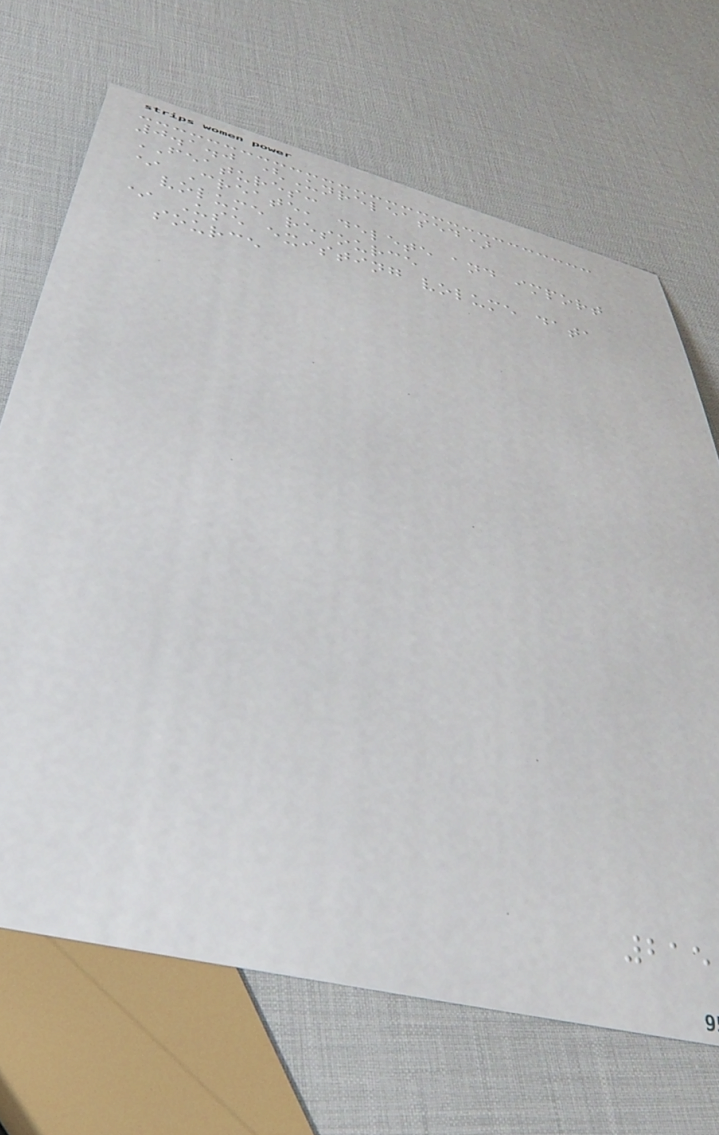0.1.0 (Unreleased)
FEATURES:
* Create, delete and import
volume resource
* Use existing volume data
source
215
